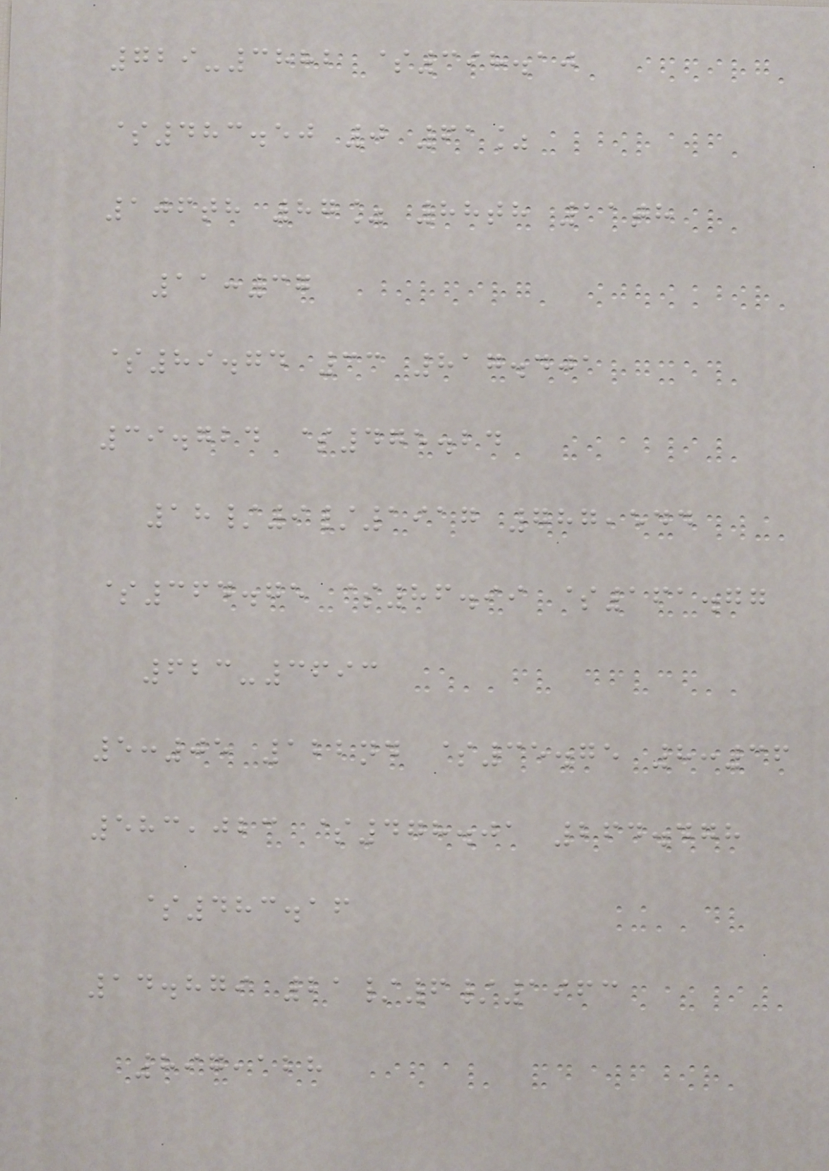729-3882 $398.10
$483.50 0 61%
106th 87% 88th 11th
11:37
$89.74 33 817.401
39.724 $475.24
18/9/1917 787,544
$364.75 $86.99 $161.77
623-3693
5:05 122nd $35.75 8:36
583,023 $478.01 264.478
$483.16
14.879 21/6/1963
897,128
